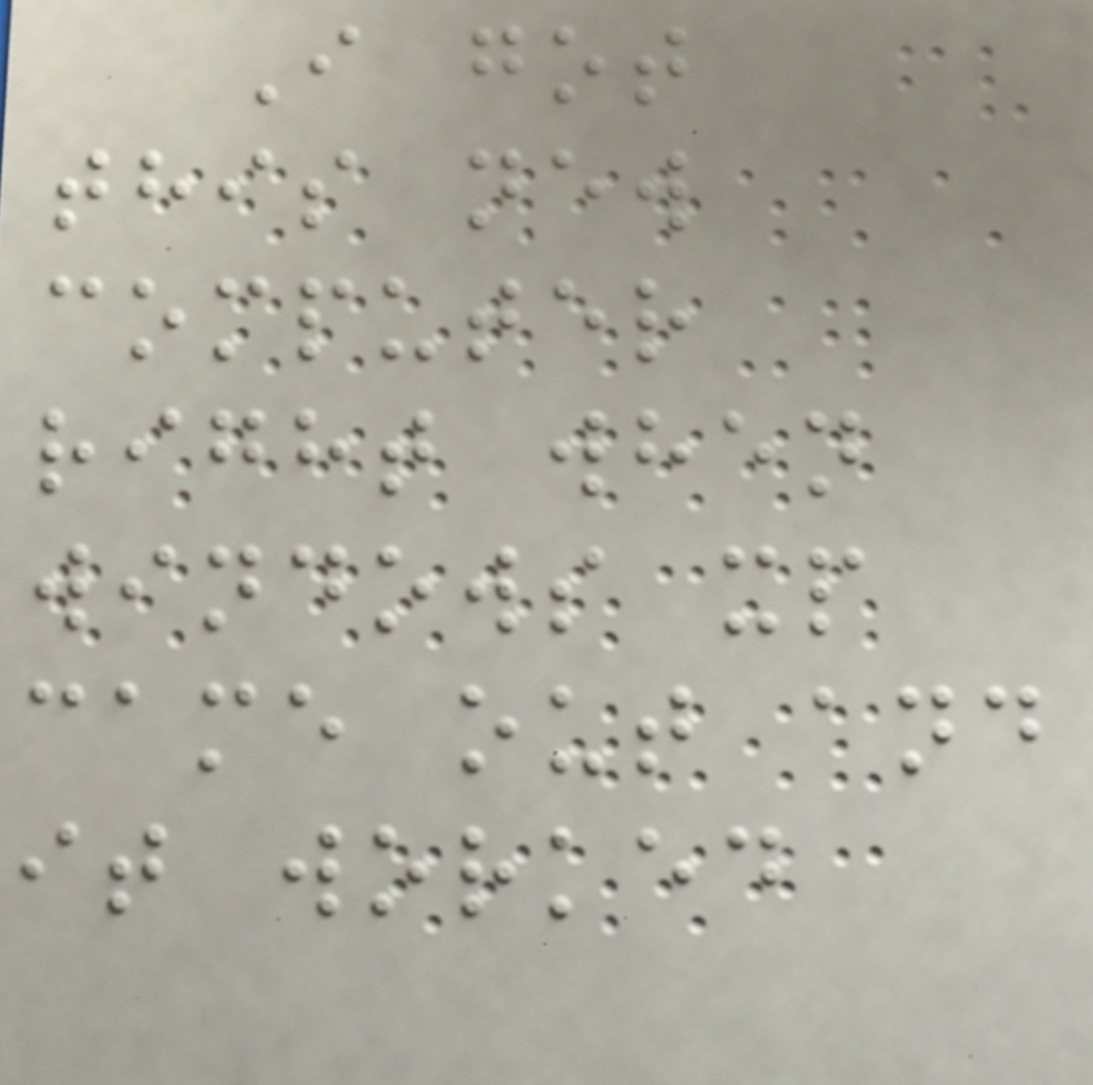I got
this new
computer
right when
windows xp
came out and
it worked
